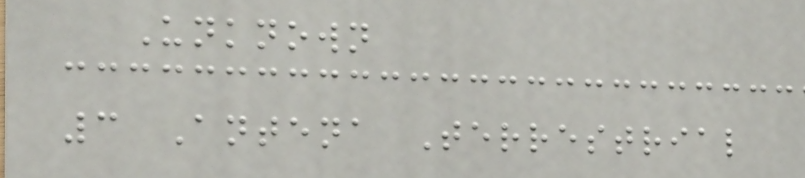Unknown
3 Antena Terrestrial
